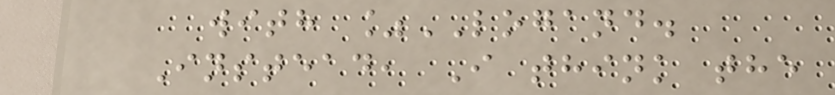with %LOGAND.
Instead, I think the
